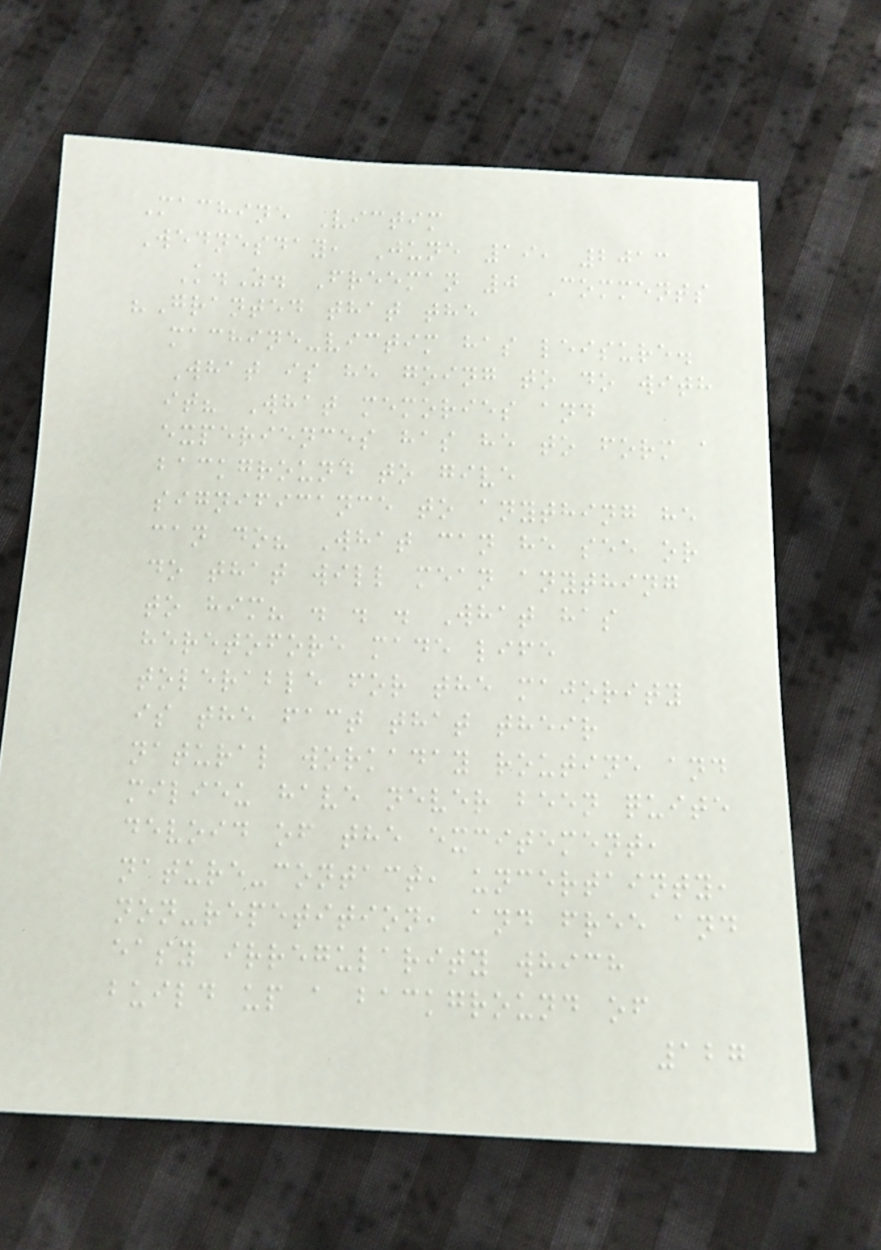Machine Victim
Wednesday, June 19, 2013
K.Z. Freeman 0 Comments
"Granted that the
machine-victim has leisure.
What is he going to do with
it? What memories and
experiences has he to form a
background to give
significance to anything he
can do? What can he see or
do that will mean anything
to him? . . . What has
heretofore made life
tolerable for the majority
is the fact that their
natural workaday routine and
milieu have never been quite
devoid of the excitement,
nature-contact, uncertainty,
non-repetition, and free and
easy irregularity which
build up a background of
127
